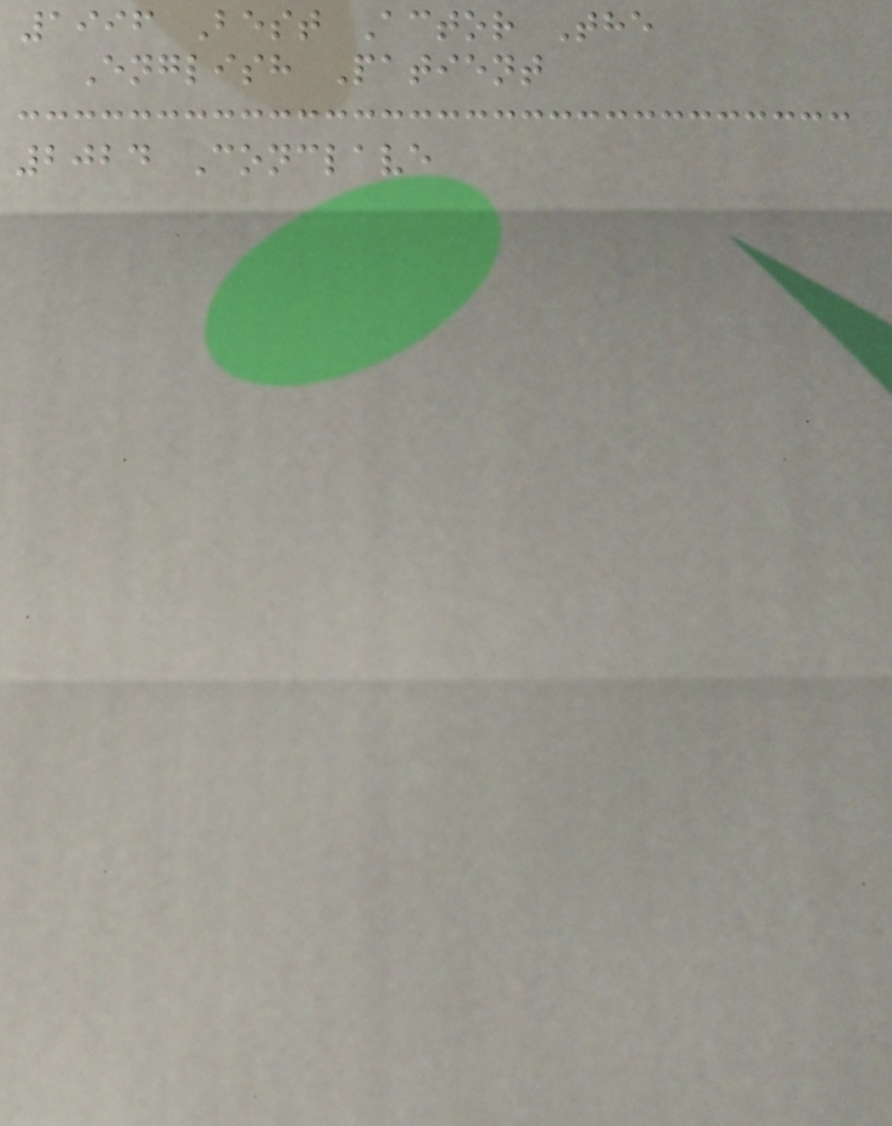1996 Best Actor The
English Patient
2024 Conclave
